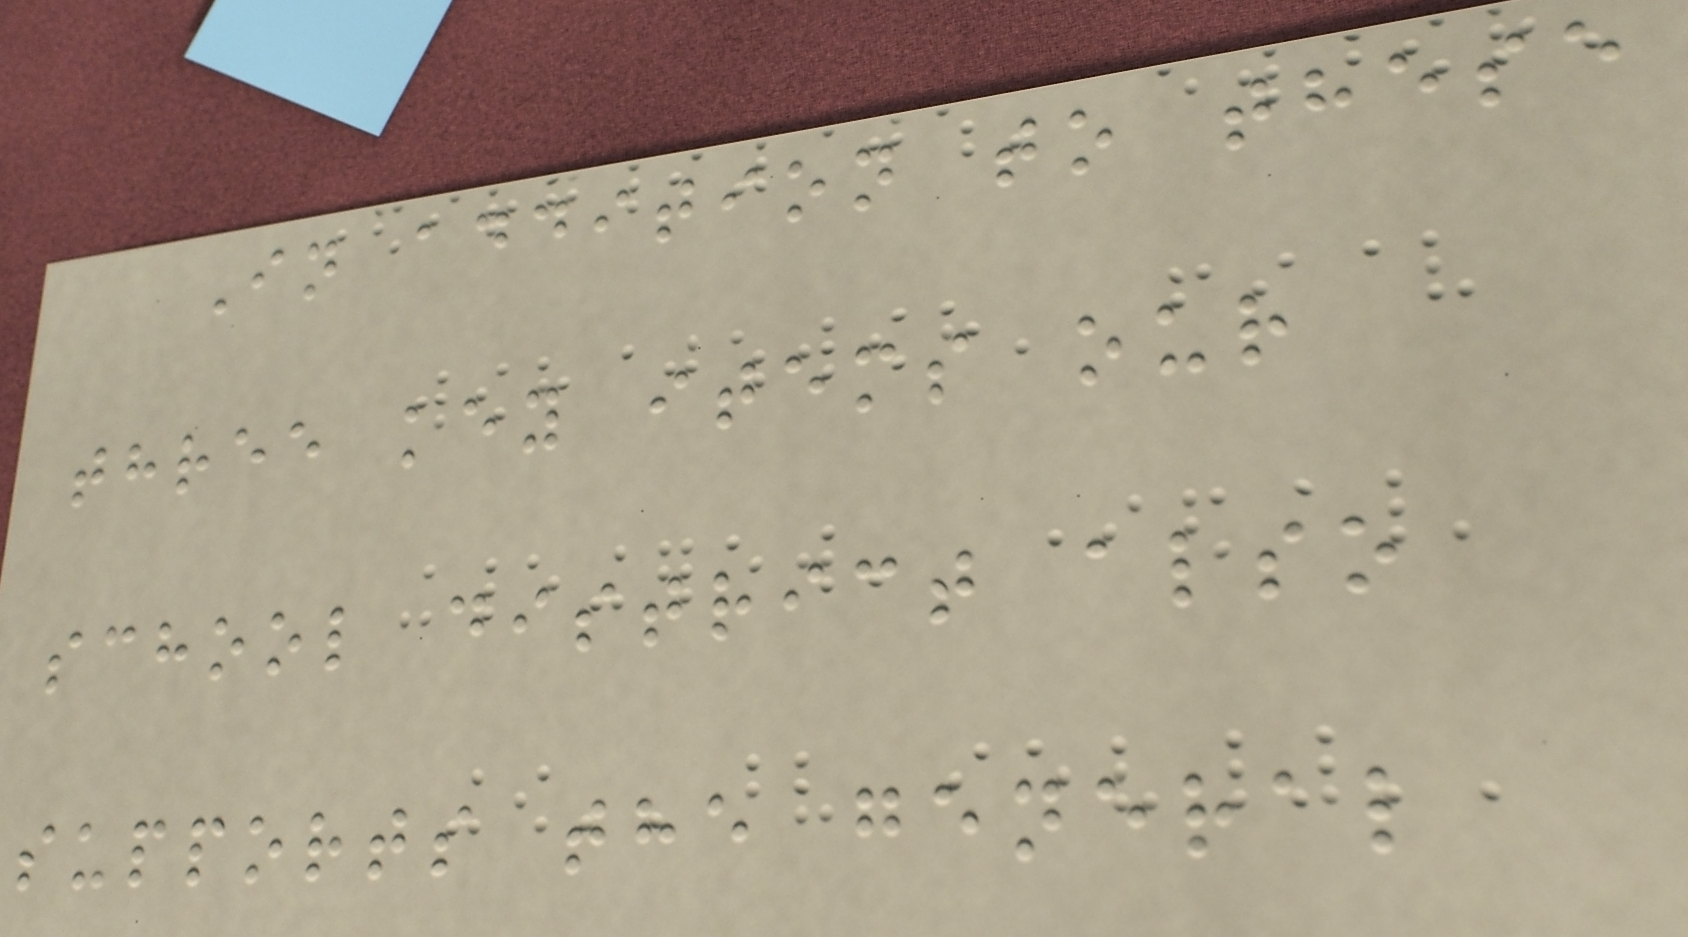In addition to these
three key items our
school district also
supports the general
